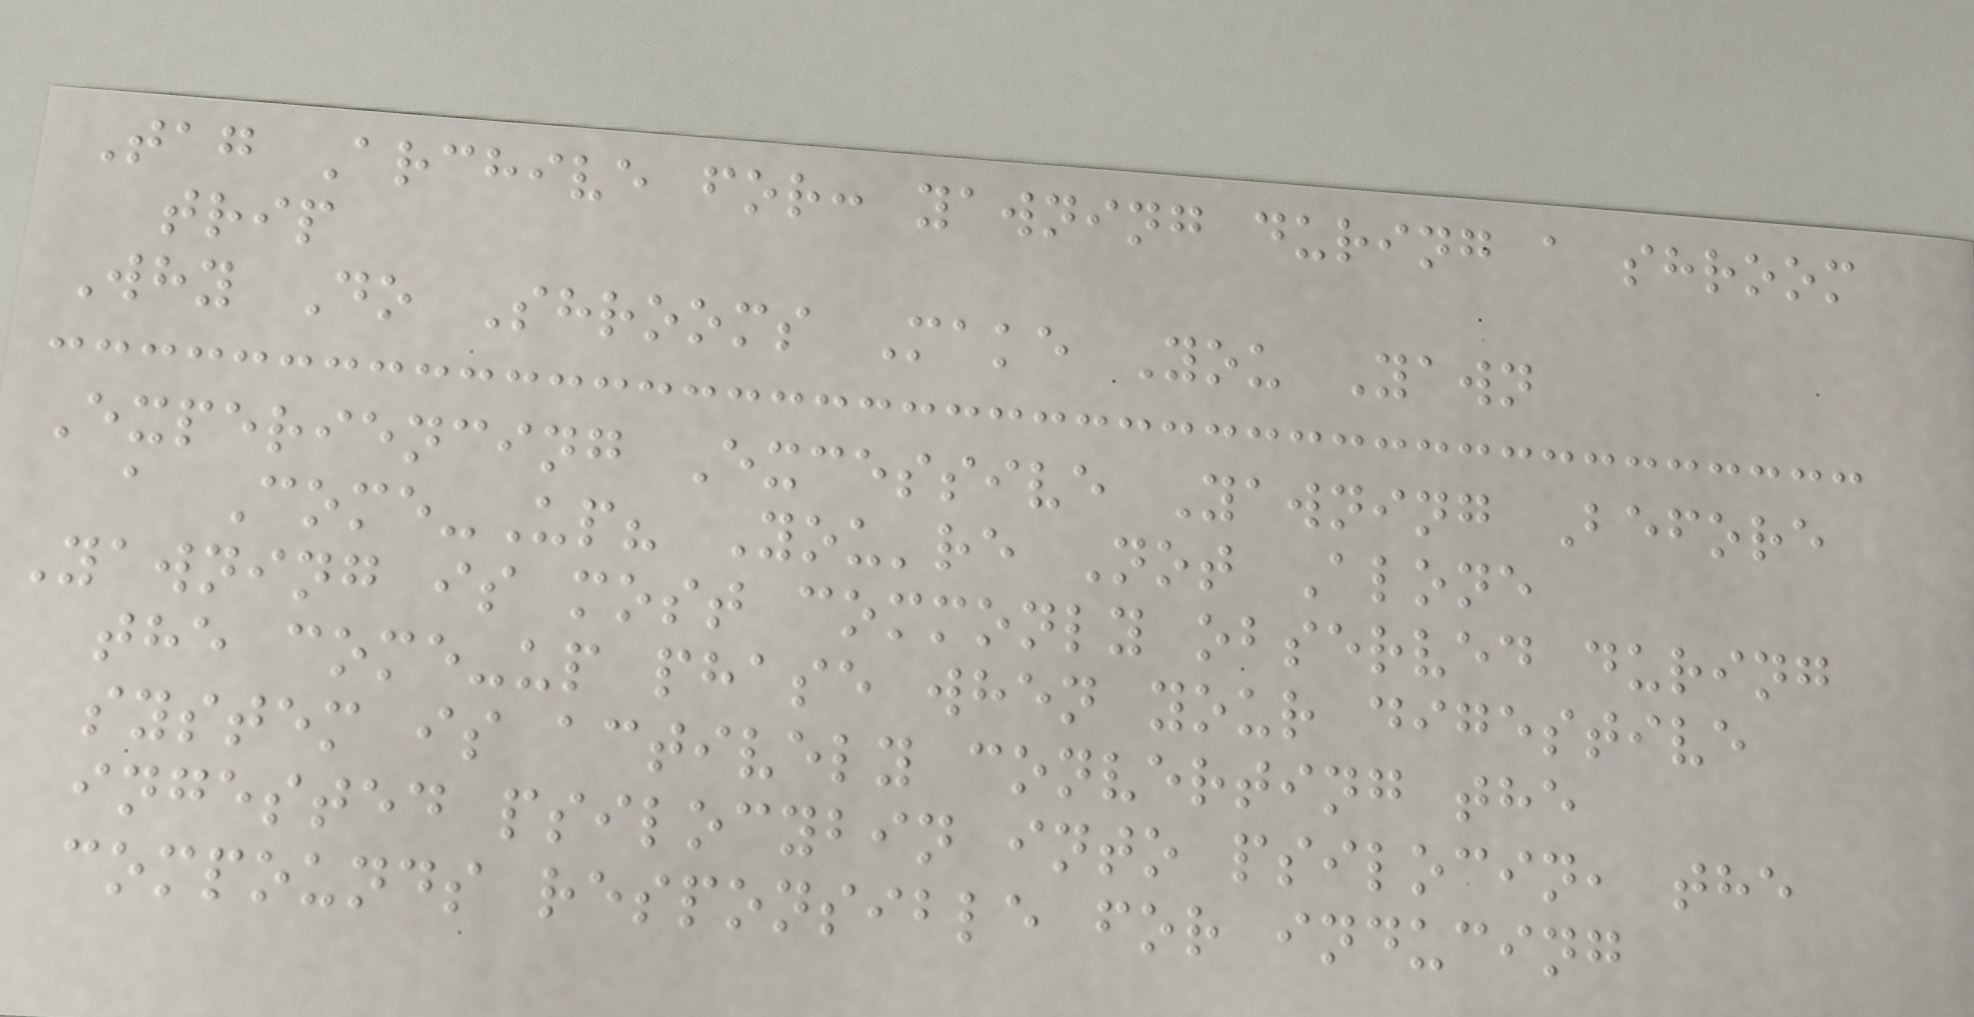Tag Archive for: yawning during a shroom
trip
Why Do Shrooms Make You Yawn
Experiencing Excessive Yawning Before
a Come-Up? You're Not Alone
Yawning is most commonly observed during
the come-up phase when your digestive
system is actively converting the
ingested psilocybin into psilocin, the
compounds responsible for inducing
